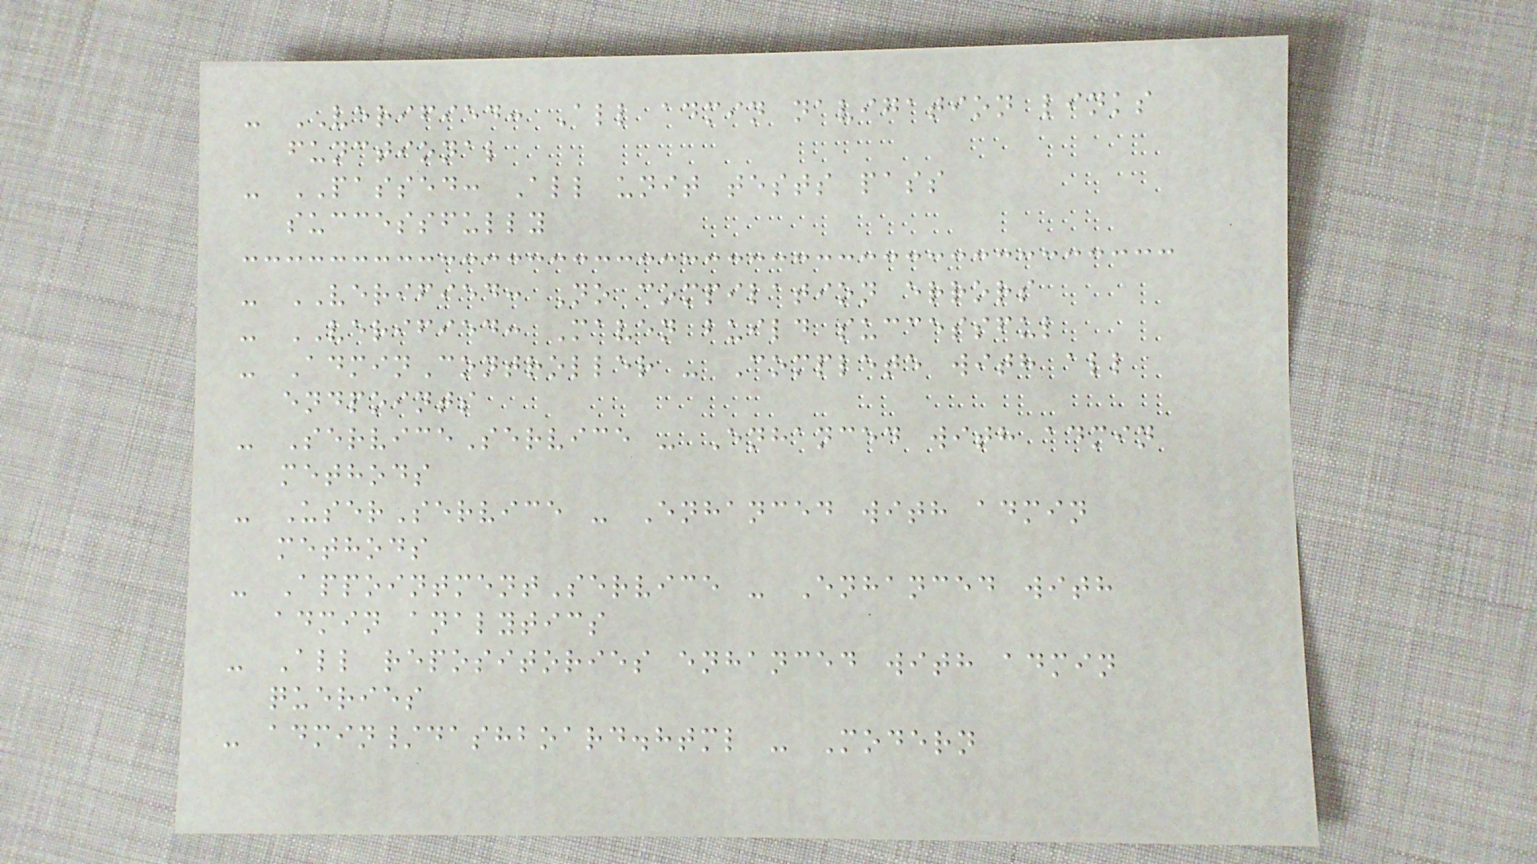- VERIFIED: All admin navigation links
functional
- PASSED: All unit tests pass
successfully
- VERIFIED: No compilation errors
- VERIFIED: Maven build successful
- AdminController - Complete with all
endpoints
- ServiceService - Enhanced with admin
methods
- UserService - Enhanced with admin
methods
- AppointmentService - Enhanced with
admin analytics
- All repositories enhanced with admin
queries
- admin/dashboard.html - Modern
